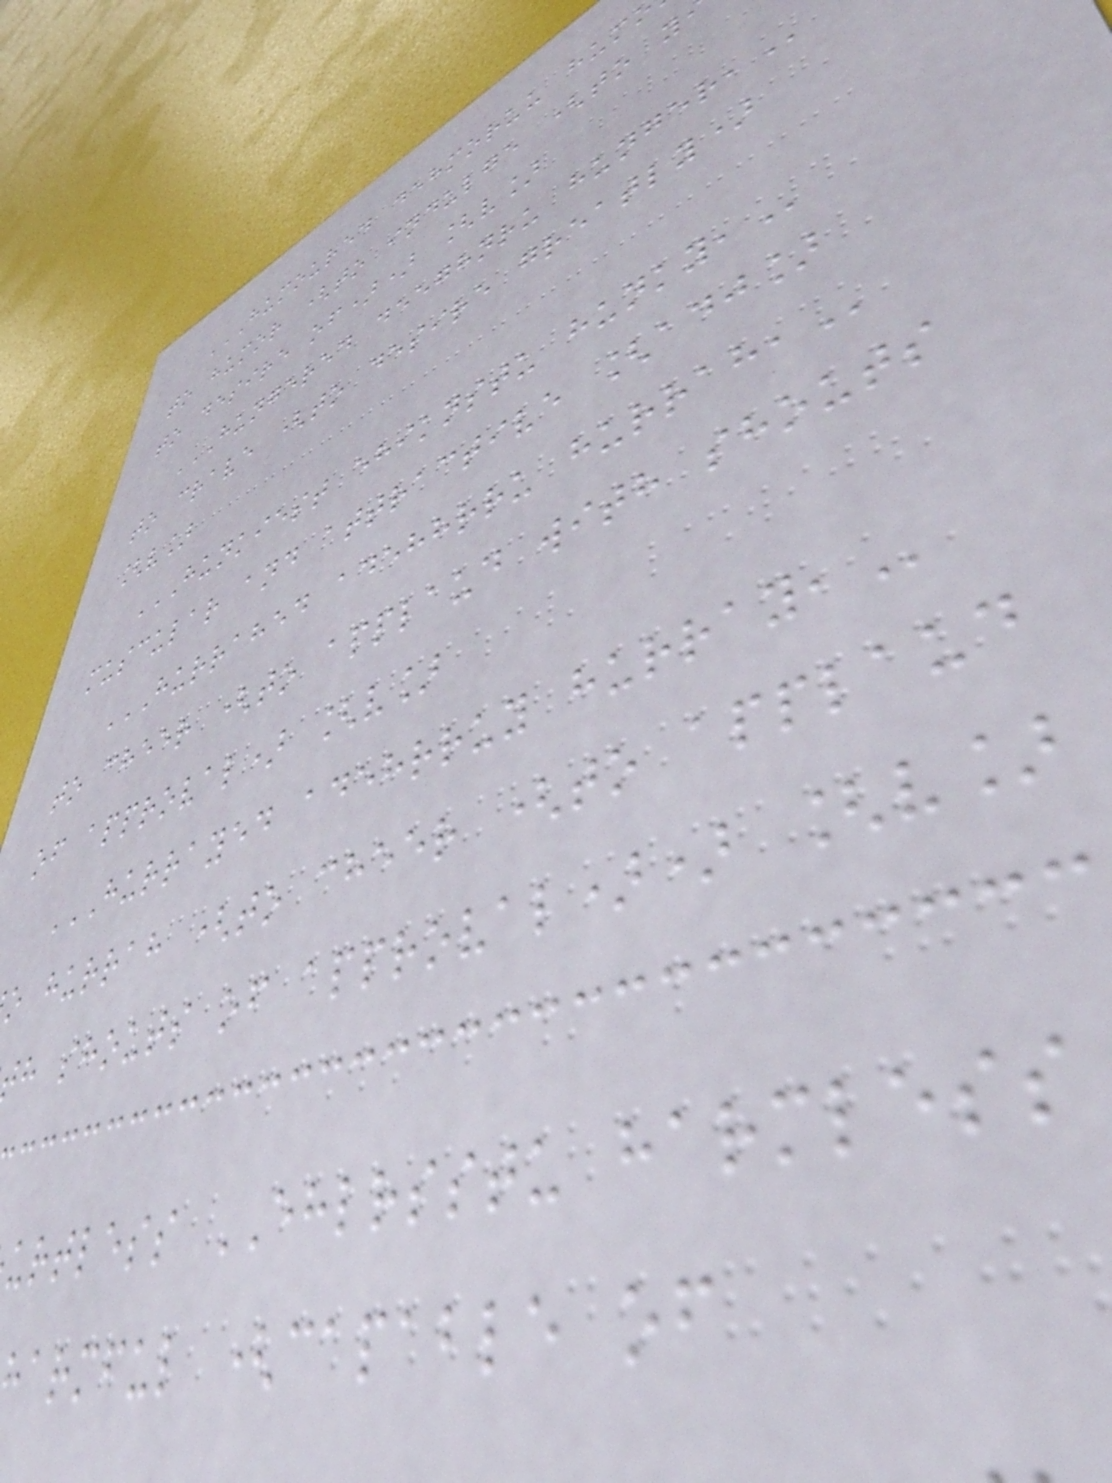to humor (to indulge (to y
to desire of)) [v]
HUNGERED DEEGHNRU HUNGER,
to crave (to desire greatly)
[v]
HUNKIEST EHIKNSTU HUNKY,
muscular and attractive [adj]
HURRAHED ADEHHRRU HURRAH,
to cheer (to applaud with shouts
of approval) [v]
HURRAYED ADEHRRUY HURRAY,
o hurrah (to cheer (to applaud
h shouts of approval)) [v]
urtless EHLRSSTU harmless
armful (capable of
